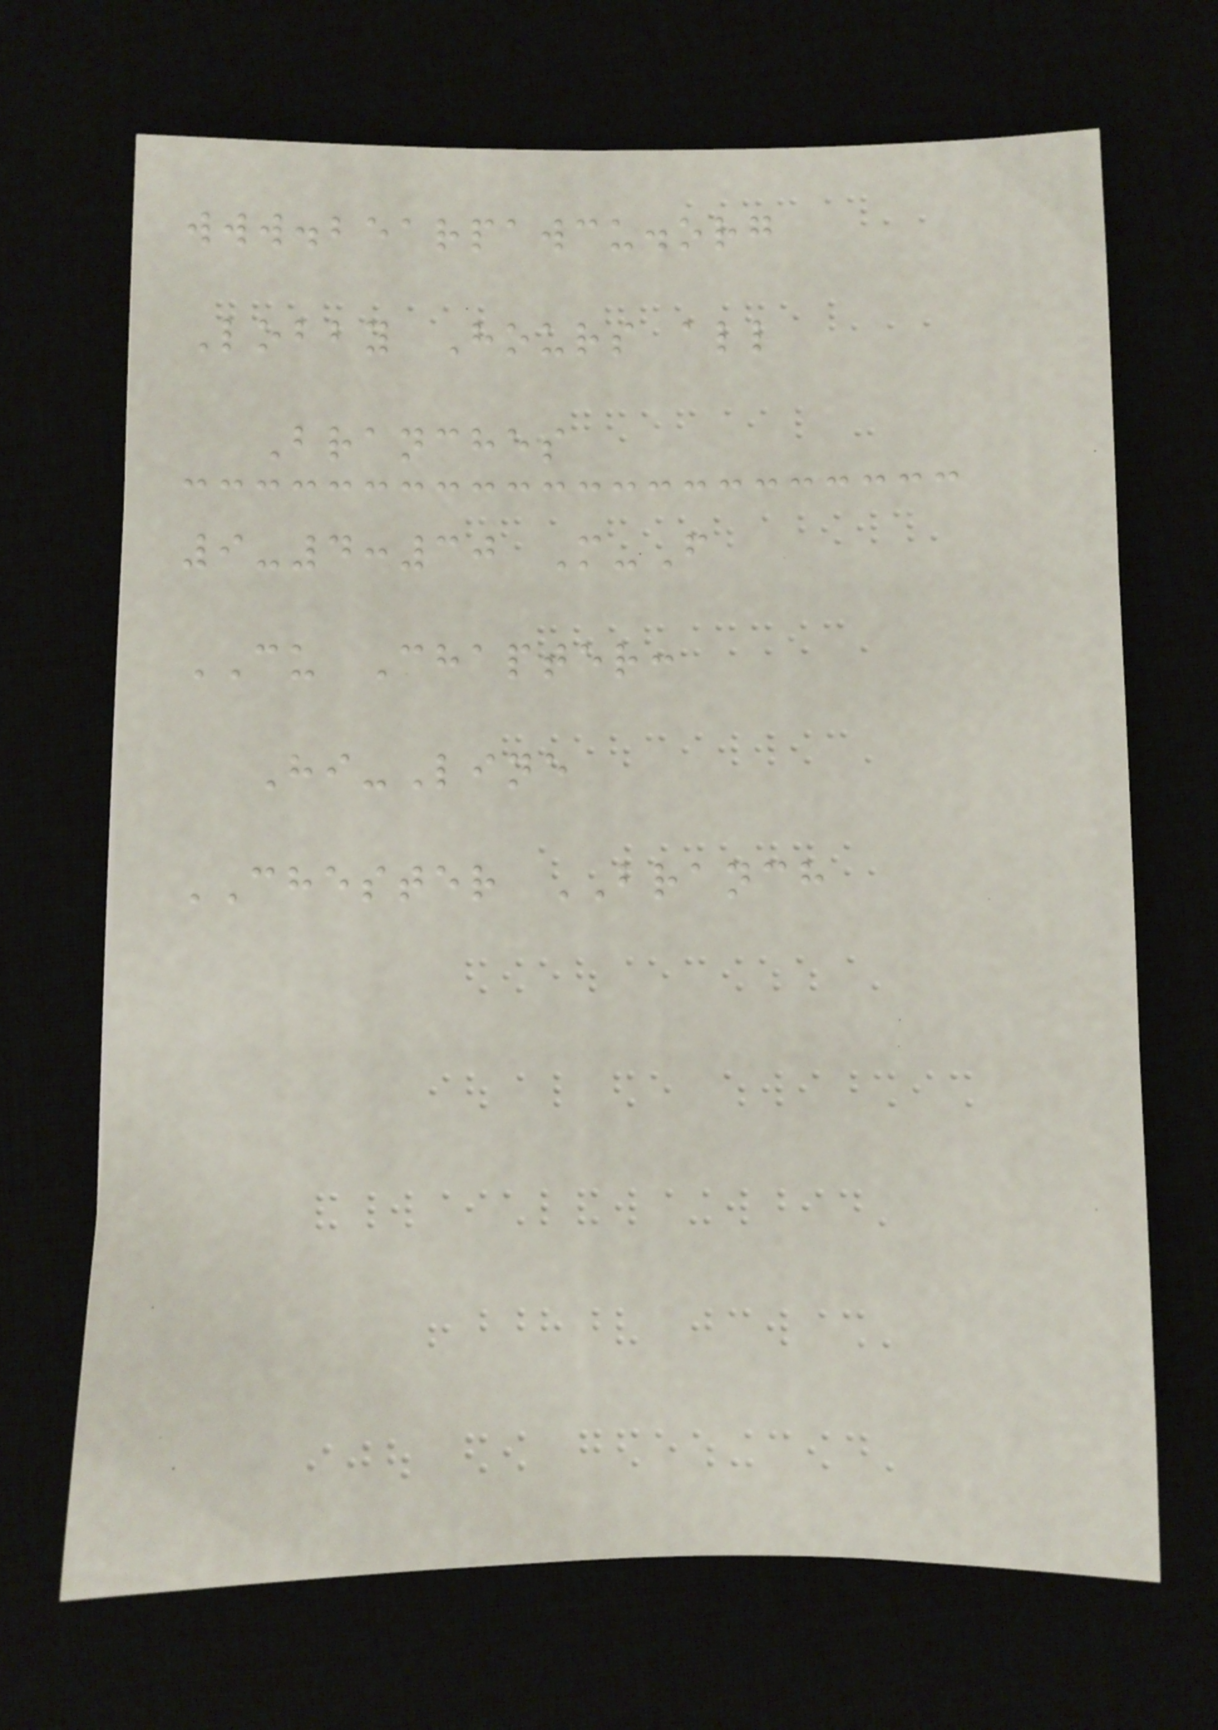www.bearpawcu.org
Lobby Hours all
Branches
9-4:30 M-F
CU Chapter:
Hi-Line
CHESTER BRANCH
